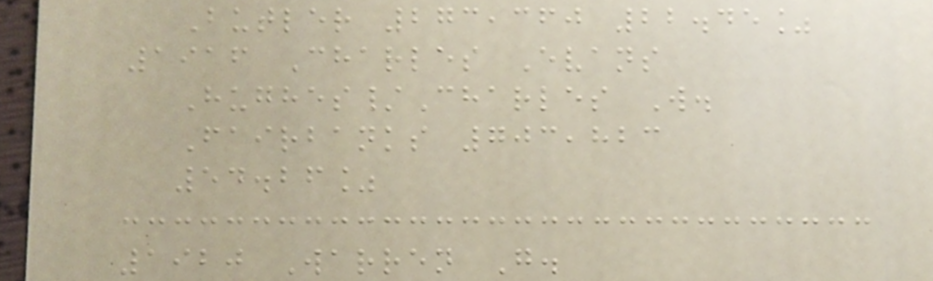Butler 273,360 22.45%
1916 Charles Evans
Hughes/Charles W.
Fairbanks 703,823
54.26%
1920 Warren G.
